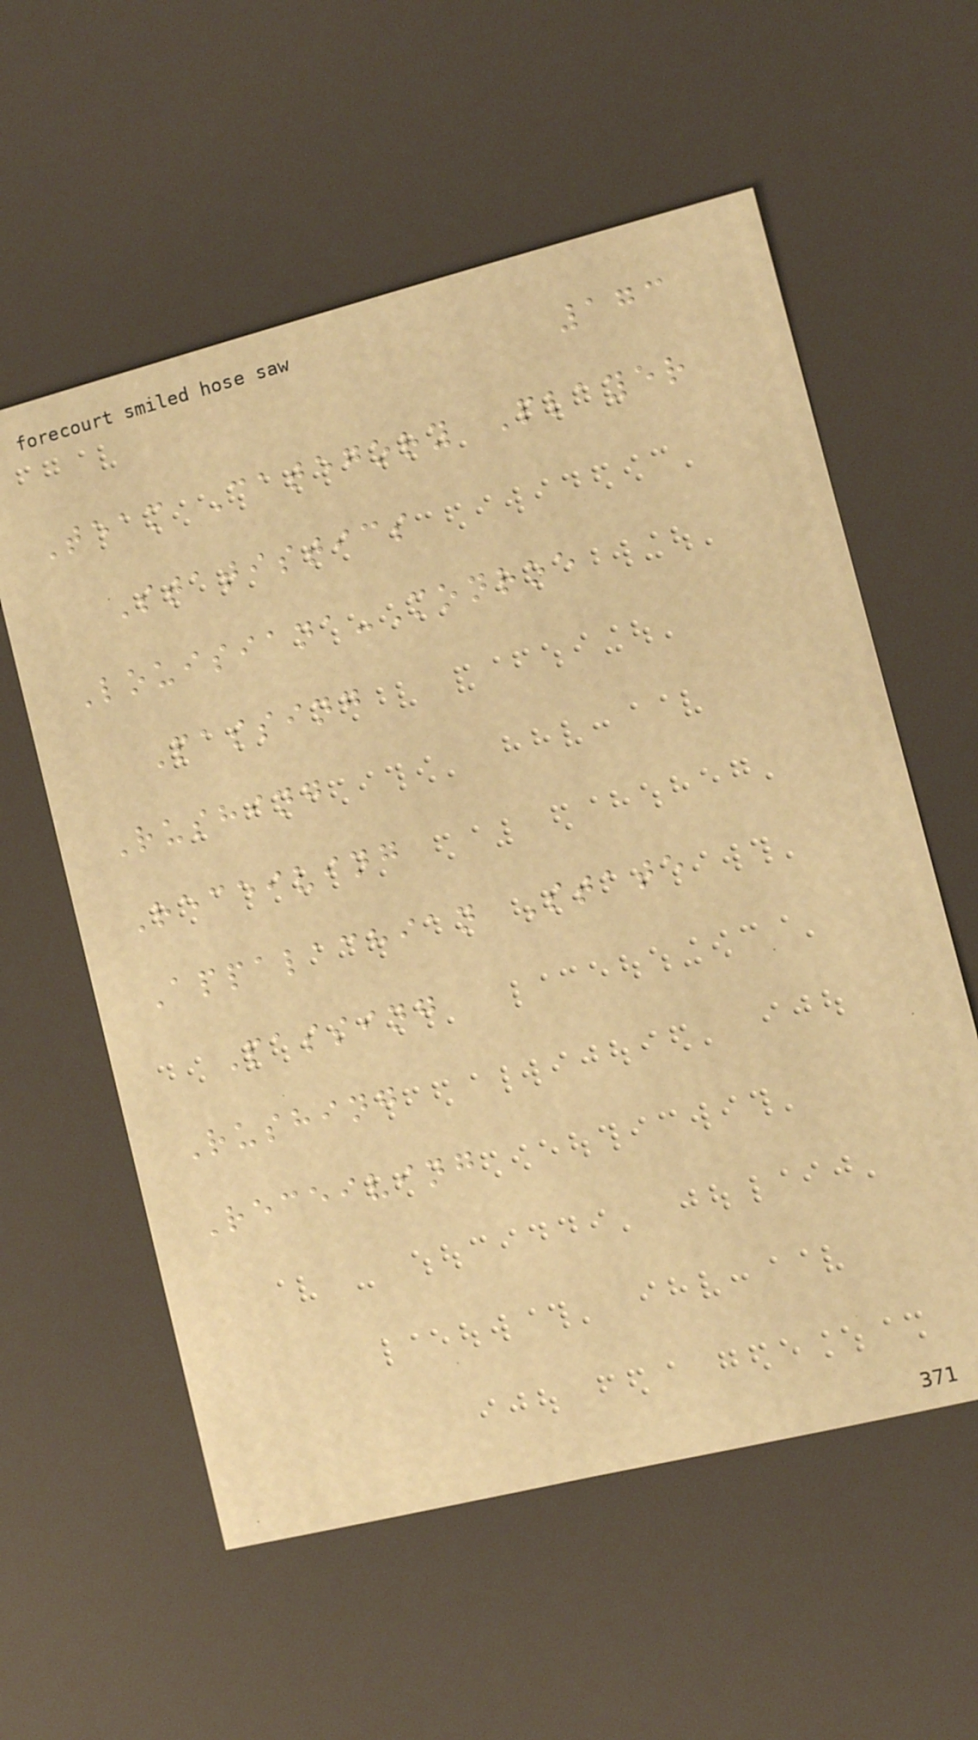173
Team Category Player
Statistics
Louisiana-Monroe
Passing
Rushing
Receiving
Appalachian State
Passing
Rushing
Receiving
